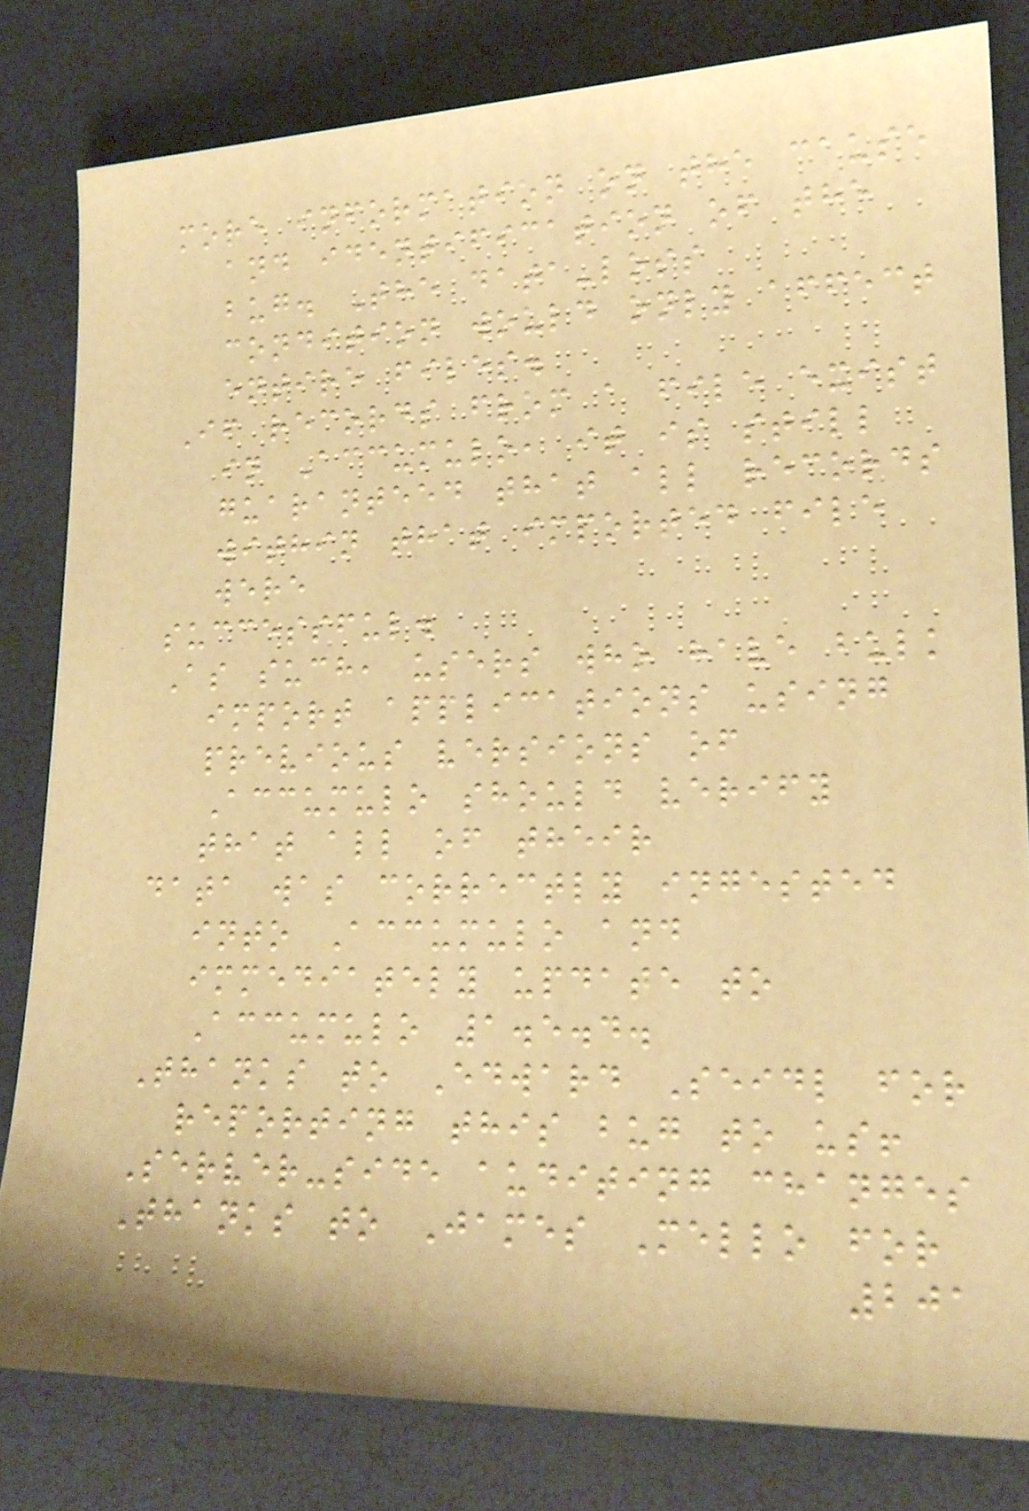more information on the cause
and identification of the
bug. The data-loss
condition would only affect
entire files.
If records from a file exist
in Accumulo, it is still
guaranteed that all records
within that imported file
were
successful.
As such, users who have bulk
import applications using
previous versions of
Accumulo should verify
that all of their
data was correctly ingested
into Accumulo and
immediately update to
Accumulo 1.5.4.
Thanks to Edward Seidl for
reporting this bug to us!
Server-side auditing changes
Thanks to James Mello for
201
